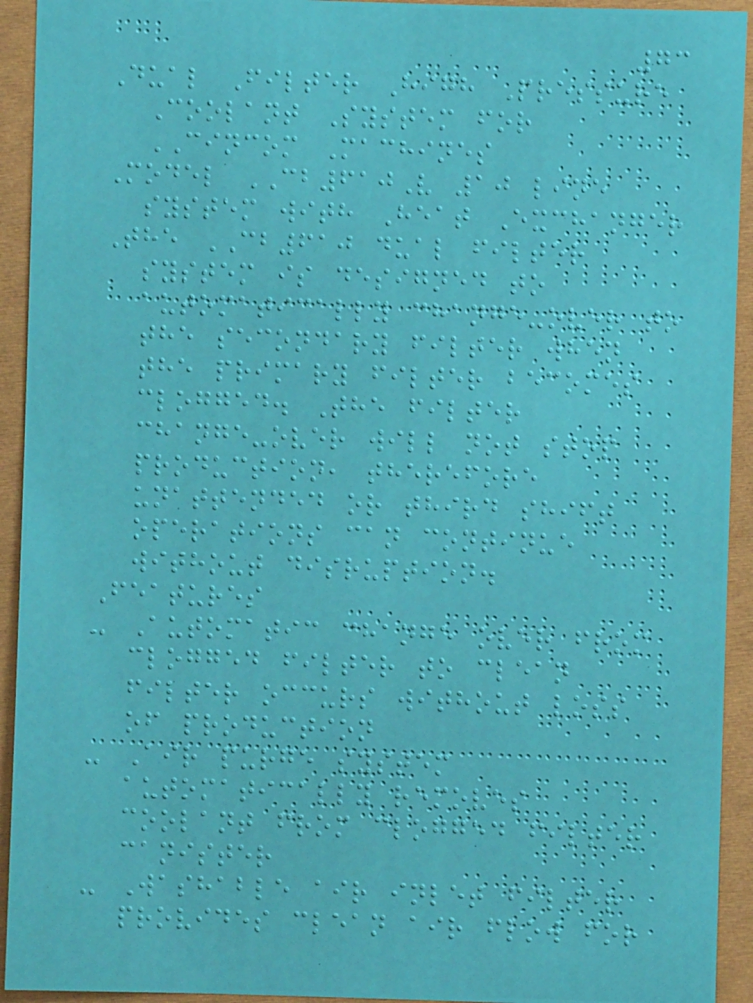73
Dual Filter High Pressure
Coolant System for
CINCOM Machines
Model CB610V 10 line
system with Heat Exchanger
The CB610 dual filter
system is designed to
automatically change-over to
the secondary filter when
the primary filter becomes
clogged. The filter
change-over will not stop
production, therefore
unattended or third shift
operations can continue
without disruption.
Features
- Automatic change over from
clogged filter to clean
filter occurs without loss
of production
- Air purge system
automatically removes
coolant from clogged filter
canister
- Washable air inlet filter
provides clean air flow for
